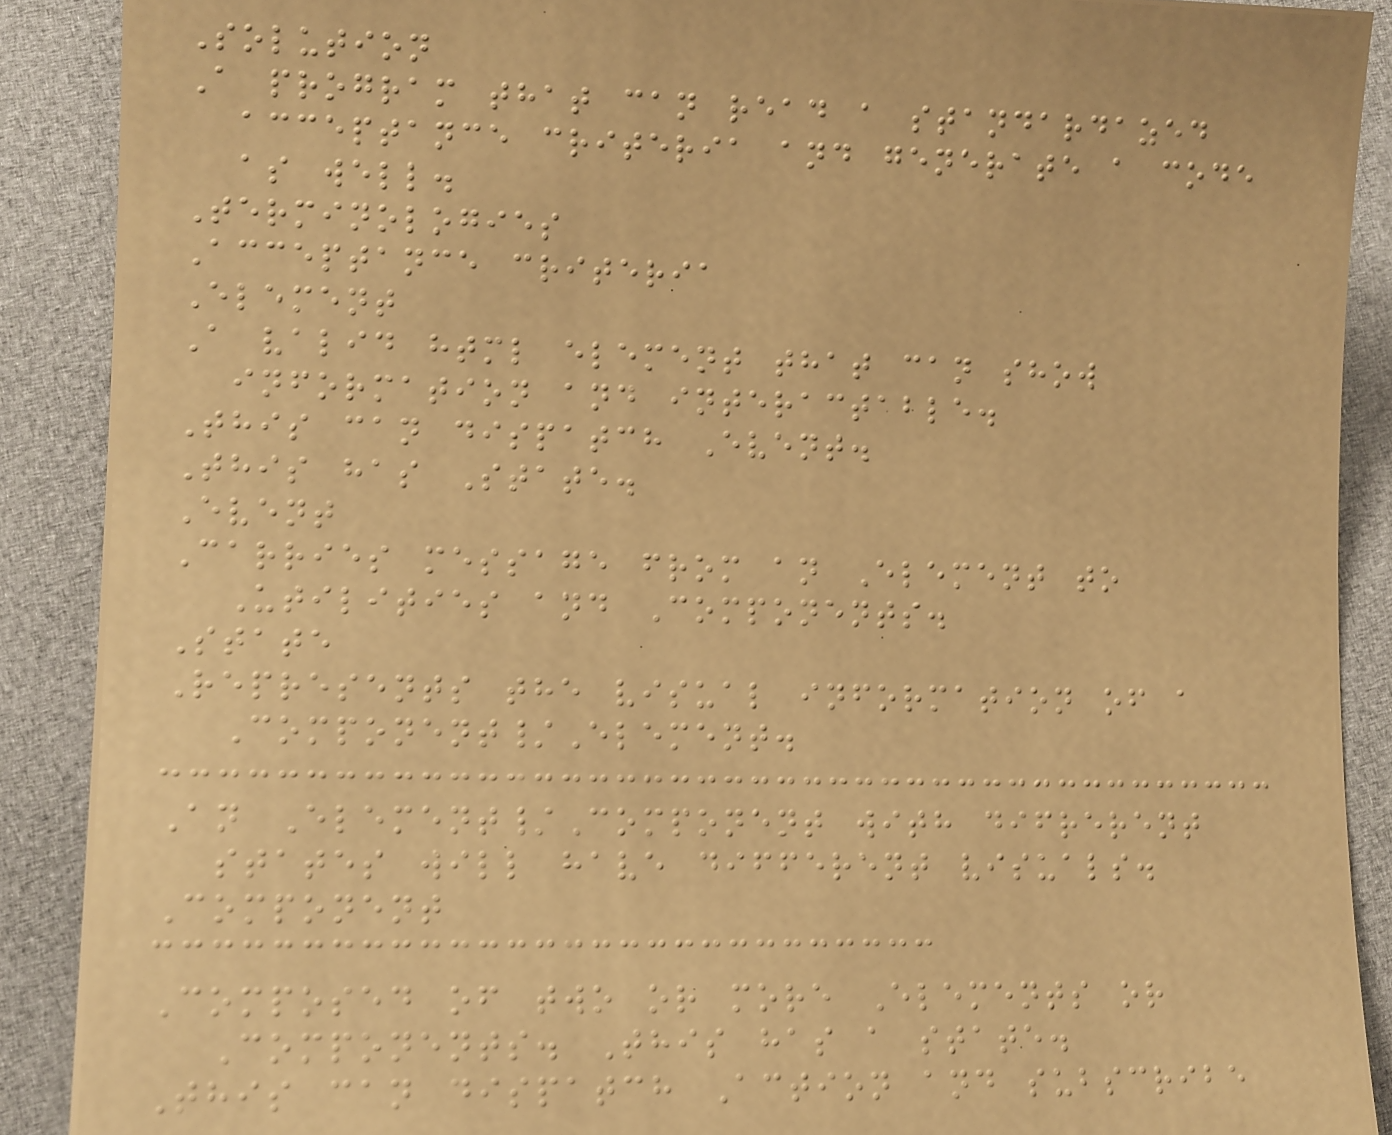Solution
A program that can read a standardazed
acceptance criteria and generate a code
as well.
Terminologies
Acceptance criteria
Element
A valid html element that can show
information and interactable.
This can dispatch Event.
This has State.
Event
Carries message from an Element to
Utilities and Components.
State
Represents the visual information of a
Component/Element.
An Element/Component with difrerent
states will have different visuals.
Component
Composed of two or more Elements or
Components. This has a state.
This can dispatch Action and subscribe
